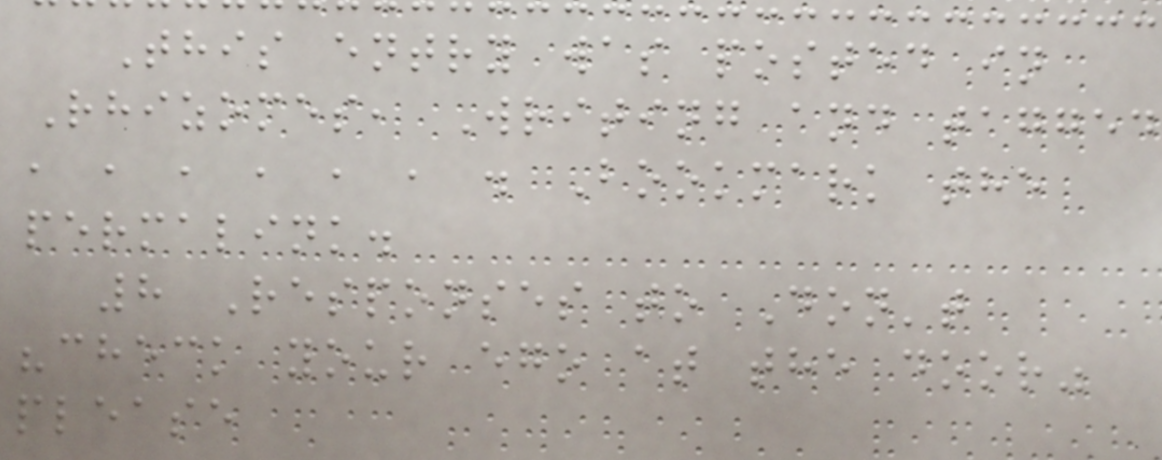This entry was posted in
Rhizomes, Writing and tagged
, , , , , , . Bookmark the
permalink.
8 Responses to Don't
"check your ego at the door"
please
